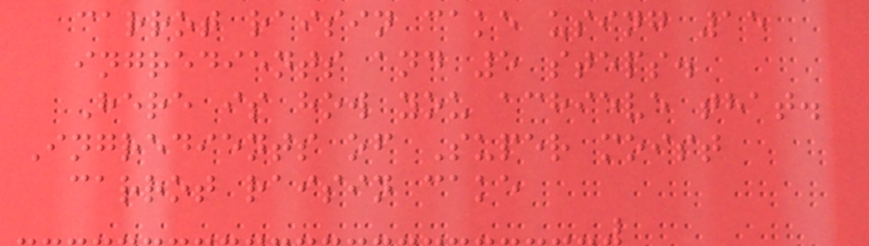carrot raisin cake using 15
ingredients and 5 steps.
Here is how you achieve that.
Ingredients of Super moist
carrot raisin cake
